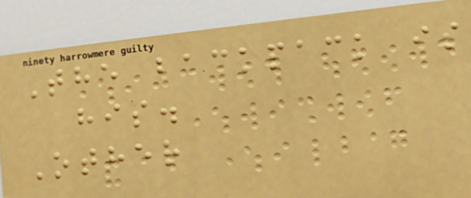The backpack is
his.
Other
